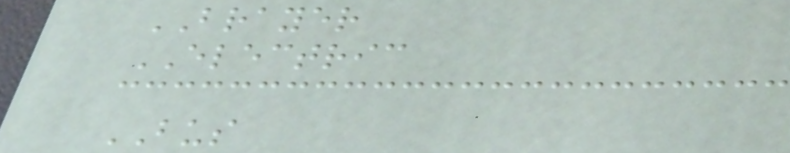BRAYER
ELECTRIC
BUS
